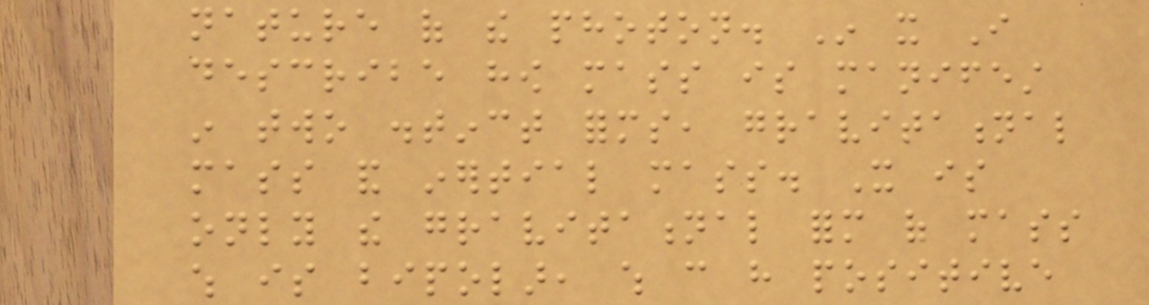nature of the photon. In it I
describe how mass is manifest
in two distinct forms, gravitational
mass and inertial mass. It is
only the gravitational form of mass
which is bipolar, which can have positive
